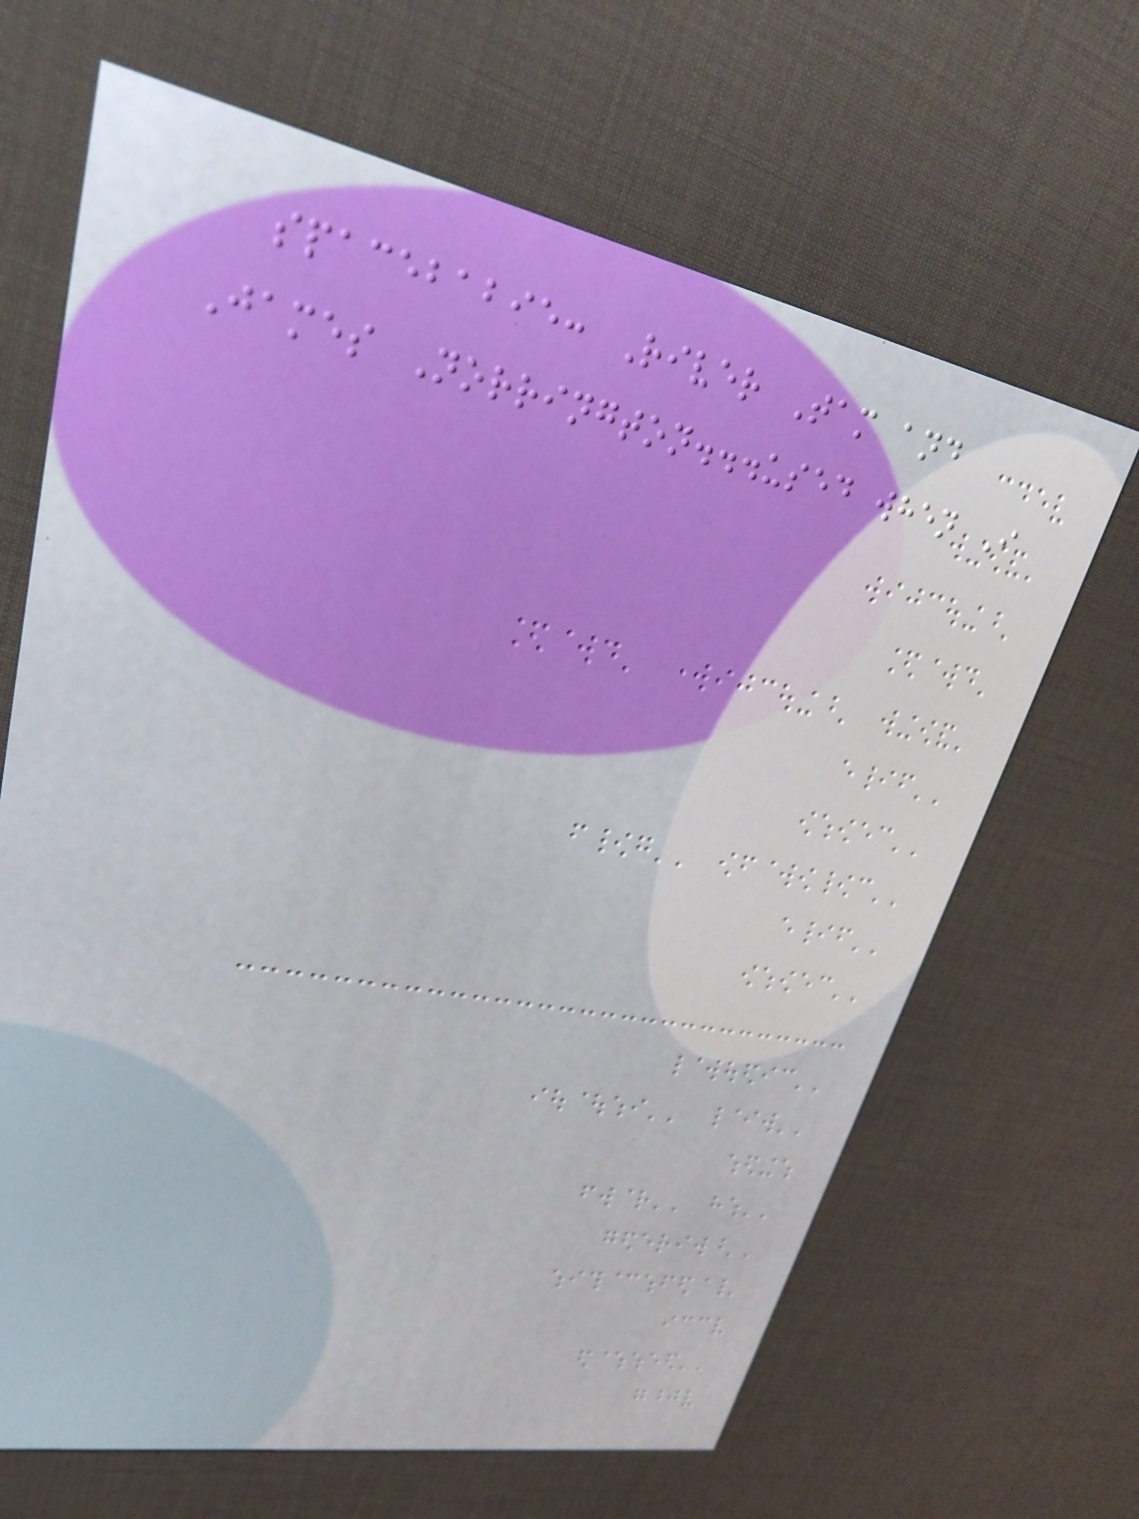spacebabie: River Tam and
James Norrington...used when I
